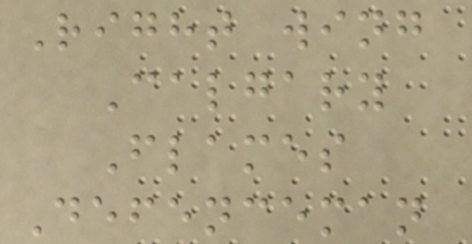Right wing
Calgary
Flames
Defenceman
